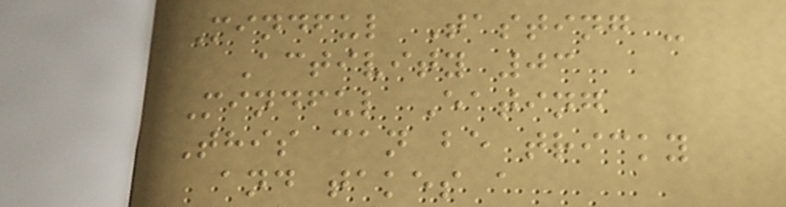Mindful Tasting -
Activity 03
Mindful Eating
This can be tricky
and takes a
